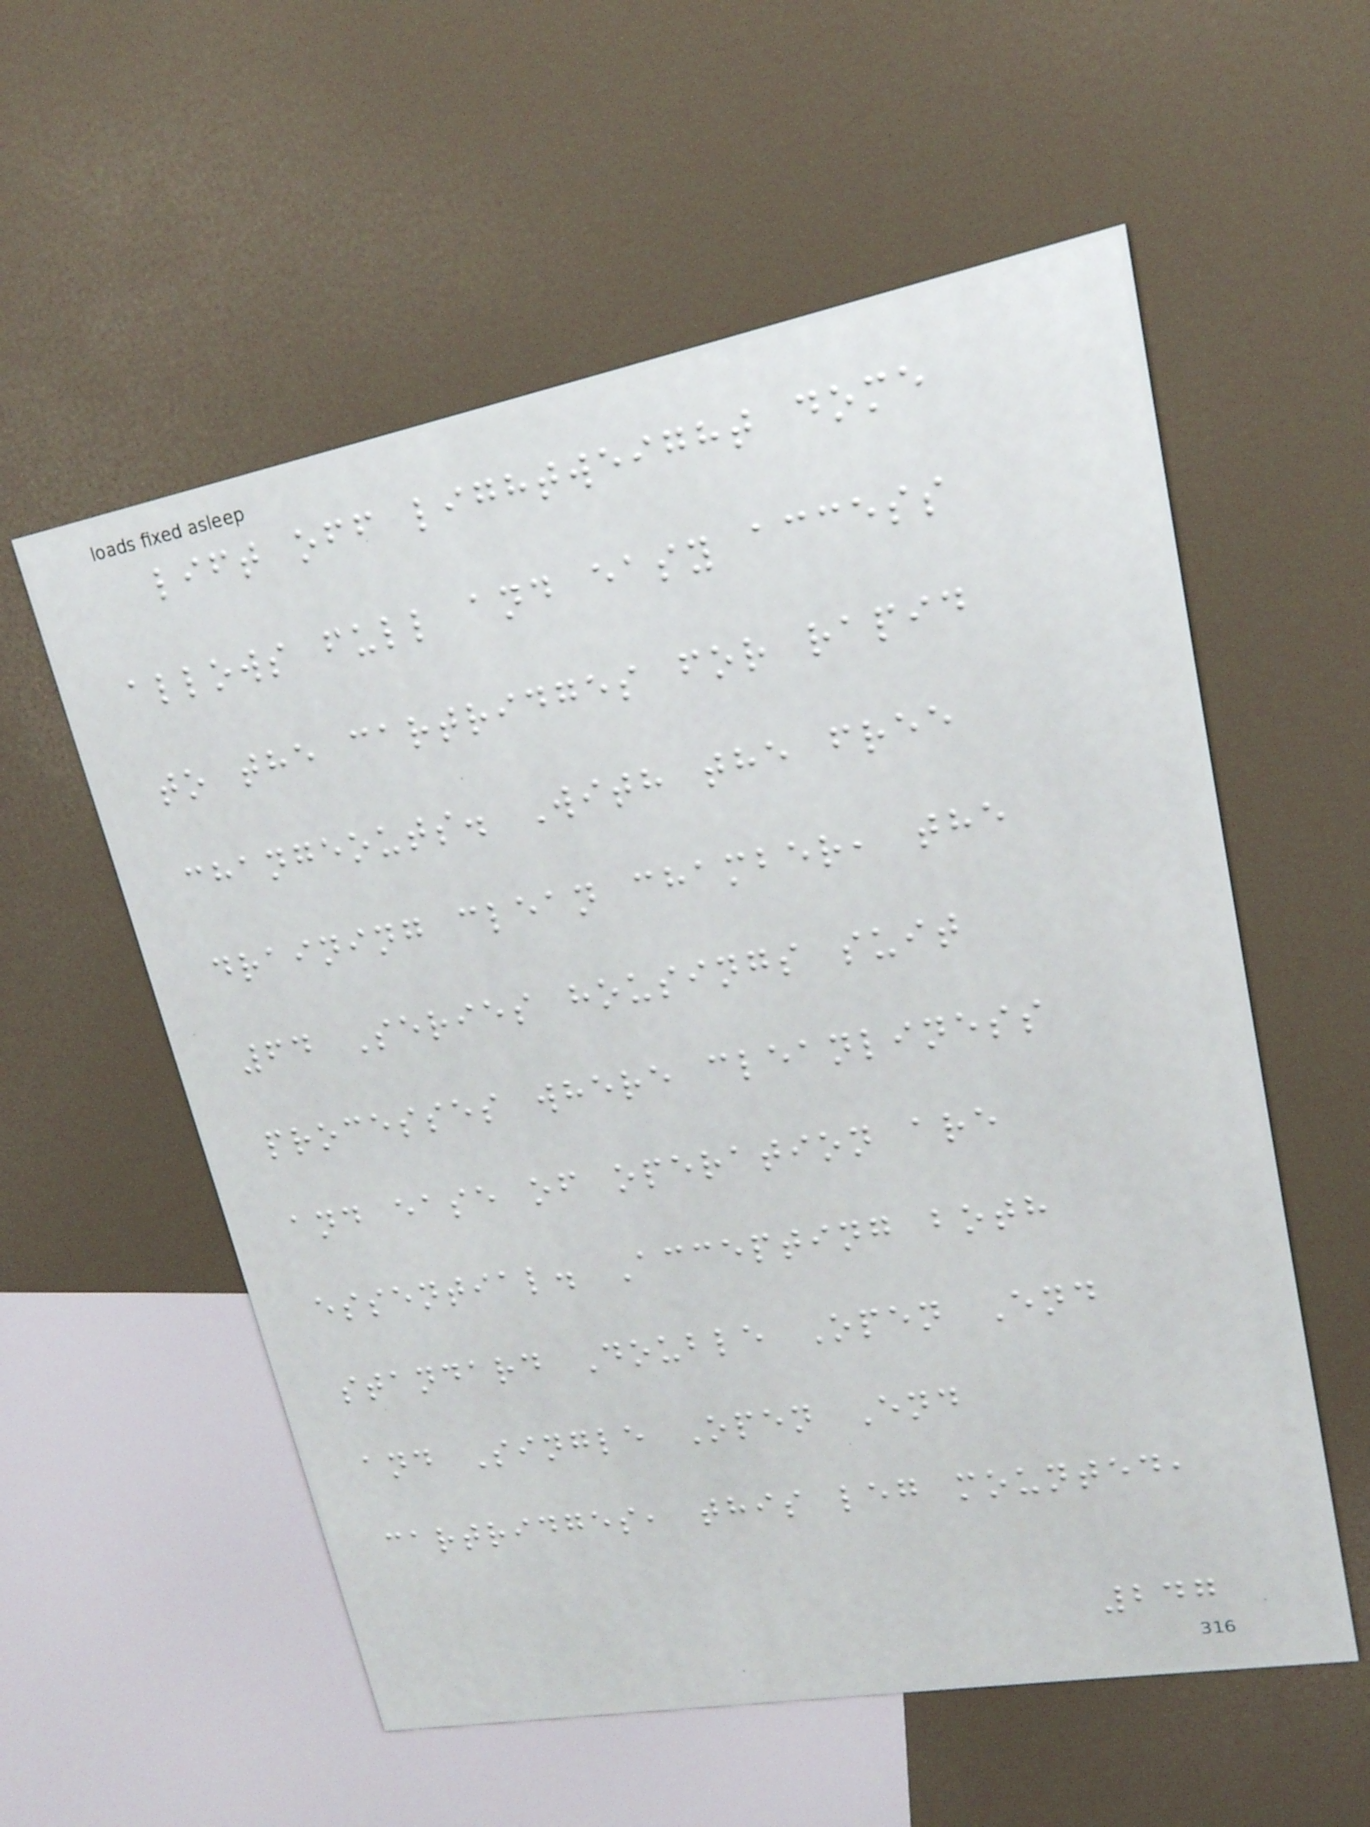lift off lightweight dome
allows full and easy access
to the cartridges for rapid
changeouts. With the free
draining clean chamber, the
64 Series housings suit
processes where cleanliness
and ease of operation are
essential. Accepting both
standard Double Open End
and Single Open End
cartridges, this leg mounted,
247
